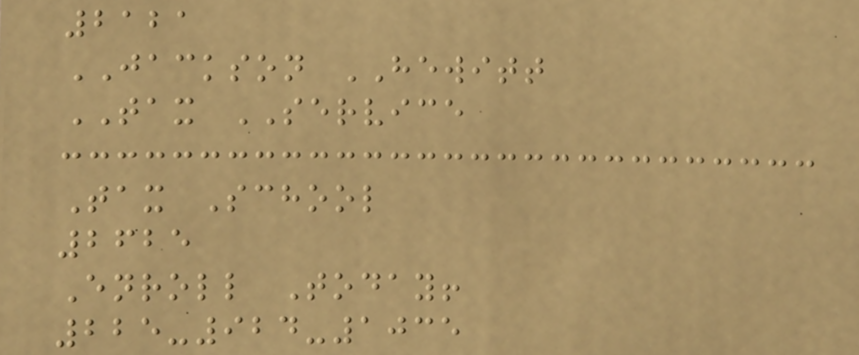2121
JACKSON HEWITT
TAX SERVICE
Tax School
2625
Enroll Today!
225-924-1035
